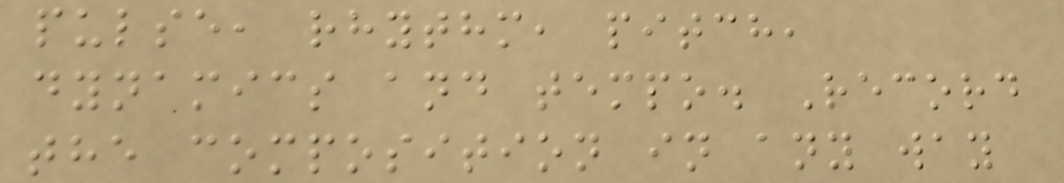pulse, rhythm, pitch,
dynamics and tempo. Record
the composition in any way
